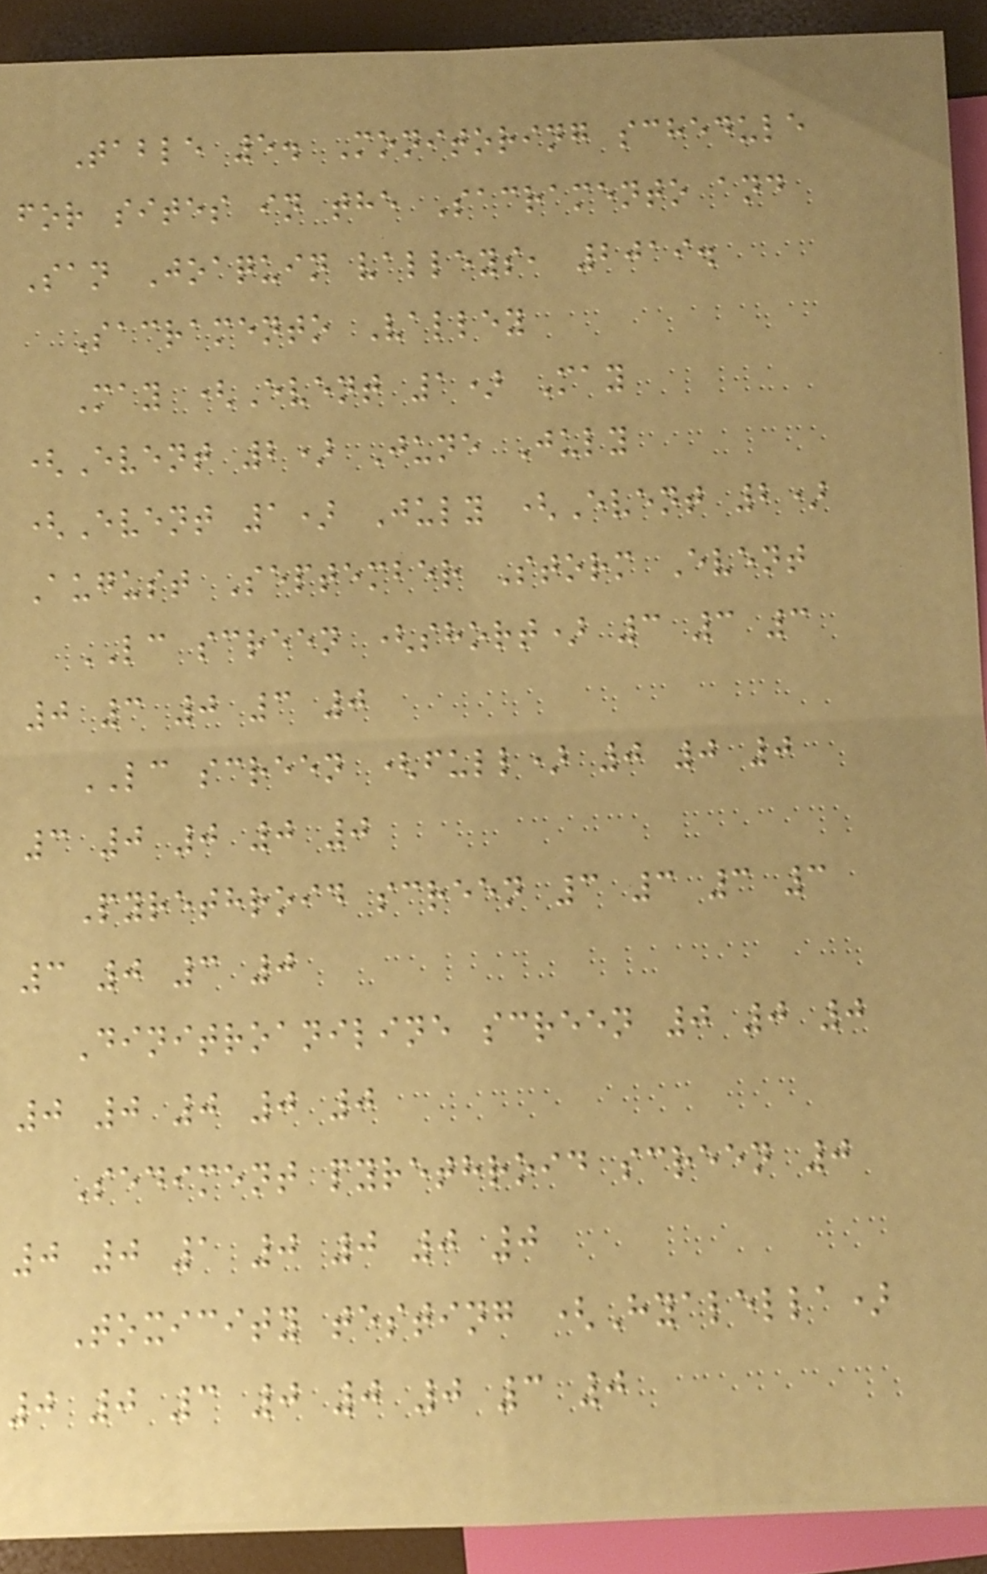Table 5. Monitoring schedule
for sites in the Sacramento and
San Joaquin valleys, 2019.
Sacramento Valley
May (Event 1) May
(Event 2) June July
(Event 1) July (Event 2)
August September Storm Event
LC screen (short) 3 3 3
0 3 0 3 0
LC screen (full) 0 0 0
3 0 0 0 0
Pyrethroid screen 3 3 3 3
3 0 3 0
Dinitroaniline screen 0 0 0
0 0 0 0 0
Sediment pyrethroid screen 0
0 0 1 0 0 0 0
Toxicity testing (Hyalella)
0 0 3 0 0 0 3 0
